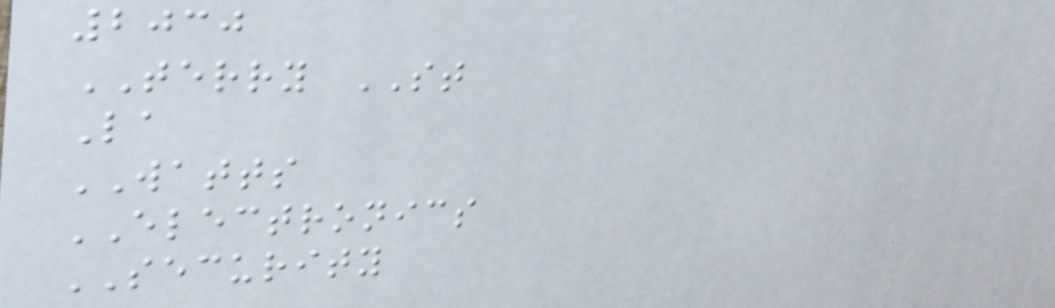2030
TERRY ST
La
WATTS
ELECTRONICS
SECURITY
